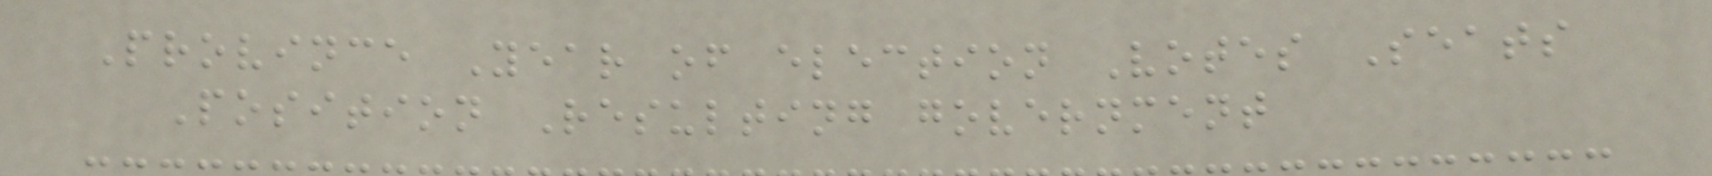Province Year of election Votes Seats
Position Resulting government
